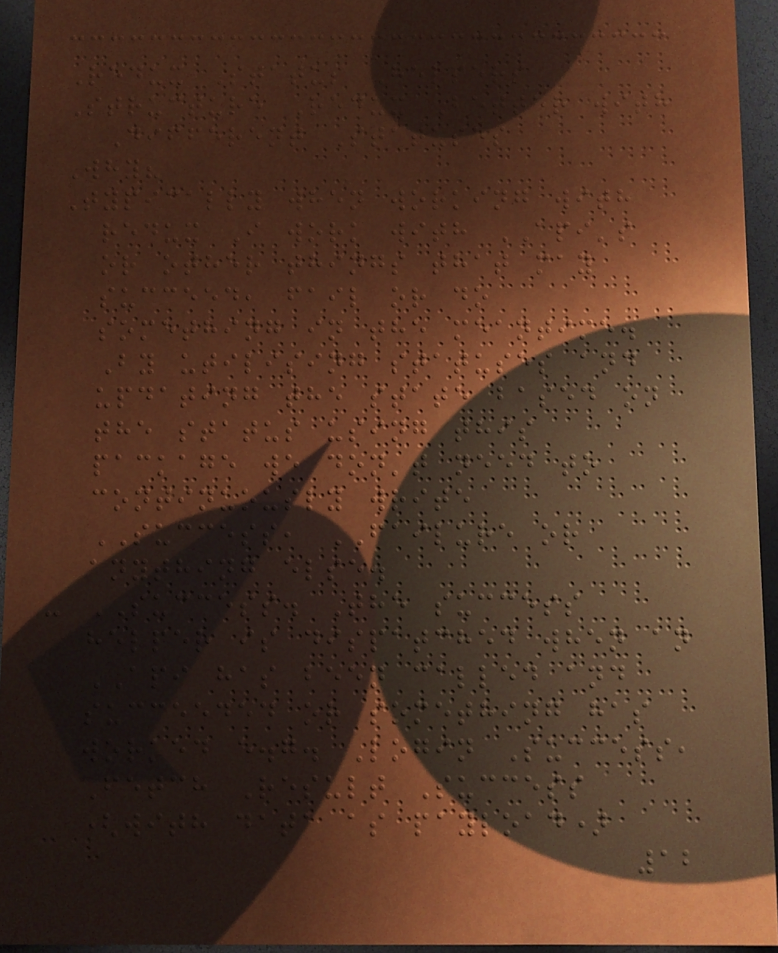Redux Status Helpers
Structure Redux Better with
Different Statuses
Why?
Typically when working with
redux I work with API's
or other things that may
succeed, fail or do
something in the meantime.
By utilising statuses and
updating the state based on
the status using this
package we don't need to
continuously write
SUCCESS, FAILURE or
anything else.
- SUCCESS. The success
helper is dispatched when an
API has been called and
succeeded or something has
worked e.g. Login Success,
Fetch Result Success
(with data as payload)
12
